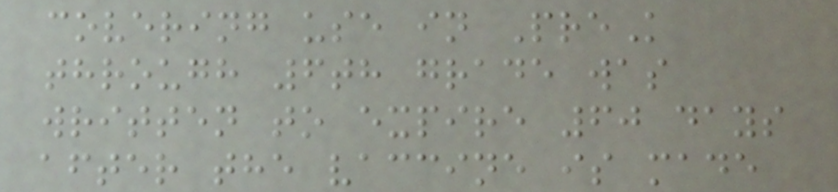covering use in PreK
through 6th grade was
written to expire 60 days
after the vaccine is made
